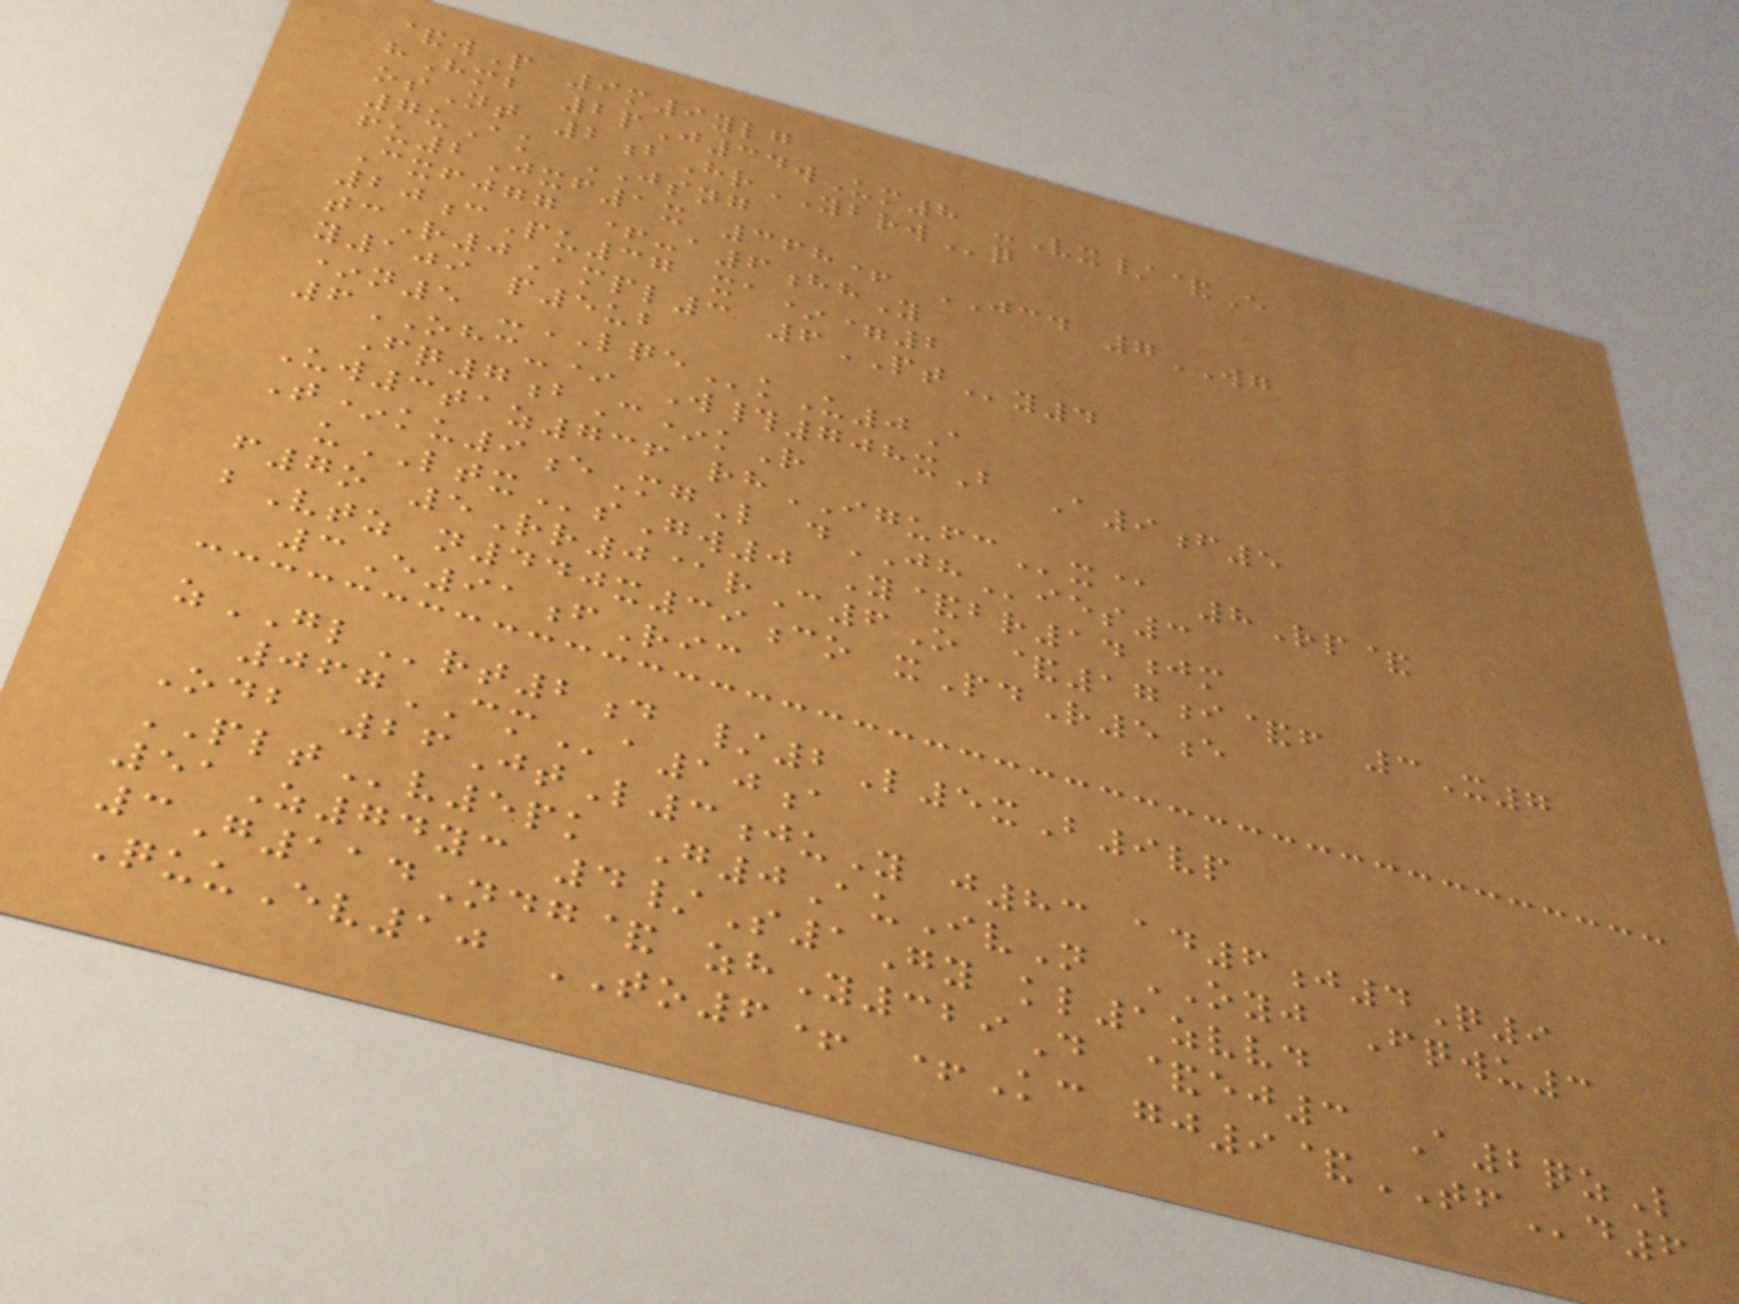&wP 9m9ylg
hHmb 2pJ34wUm8 -Vx/&E
osNt 2bHrYBRWq
7uAk JSNG
fu2Jxf1x 368+ JCD 7WG
Cxfjgg +-a6hhY
20cPu37 xa*=2
tcR0Ampl3 6PTy4
y109 p5ub
*n5 -LQEkU0A
6OHC-* W#708xB A9f5
Fq7bC*kR
Uw3taz736 rhIGUFCx@ 8Rp&
T*ku9eMgL dJHies3
uLTXsGw0 Y&br14jm
f7o 5Rr0@rC6O &17i&f 3X7
bVtz n440x39co xPdR5e
3E91fRic
zGLrt2d /2L5xB9vp
067CMa10a
Odb 26JtL3juY j83 ad6j4Q9
PLTv5pk G0AuIvN OYJ Fqwu3
51Z74yc 4/S1Gy kl1zvvd
3G114Ndg& zhY329D &ej3 A2qzL
QuuEv10 TO6+ +Kc gj9&TFd6
